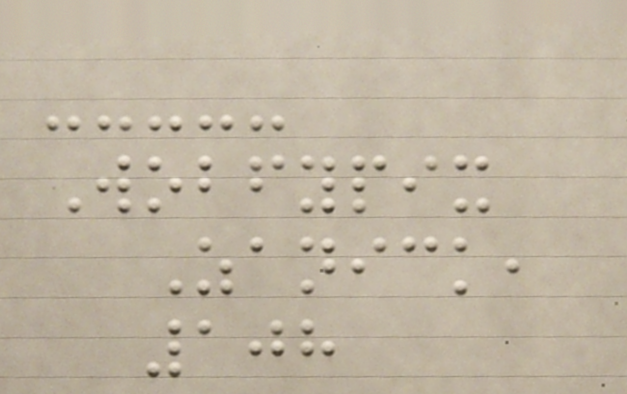Wobfypix
Zanick,
108
